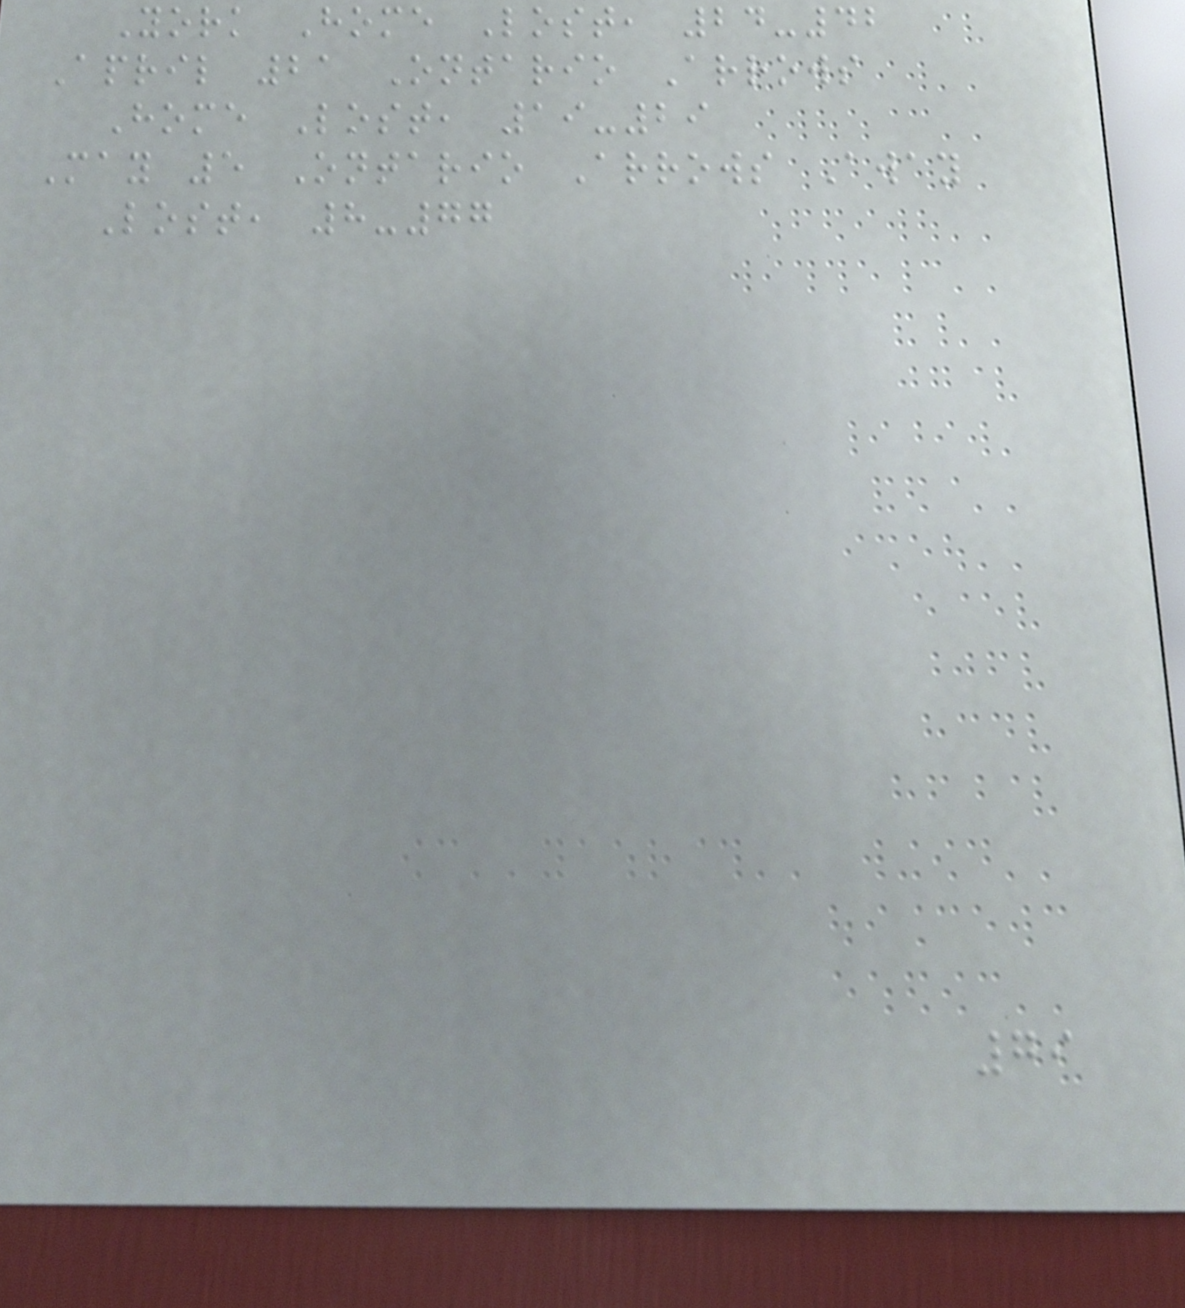York Home Lost, 24-42
April 21 Ontario Arrows
Home Lost, 19-29
May 5 Ontario Arrows Away
Lost, 8-77
79
